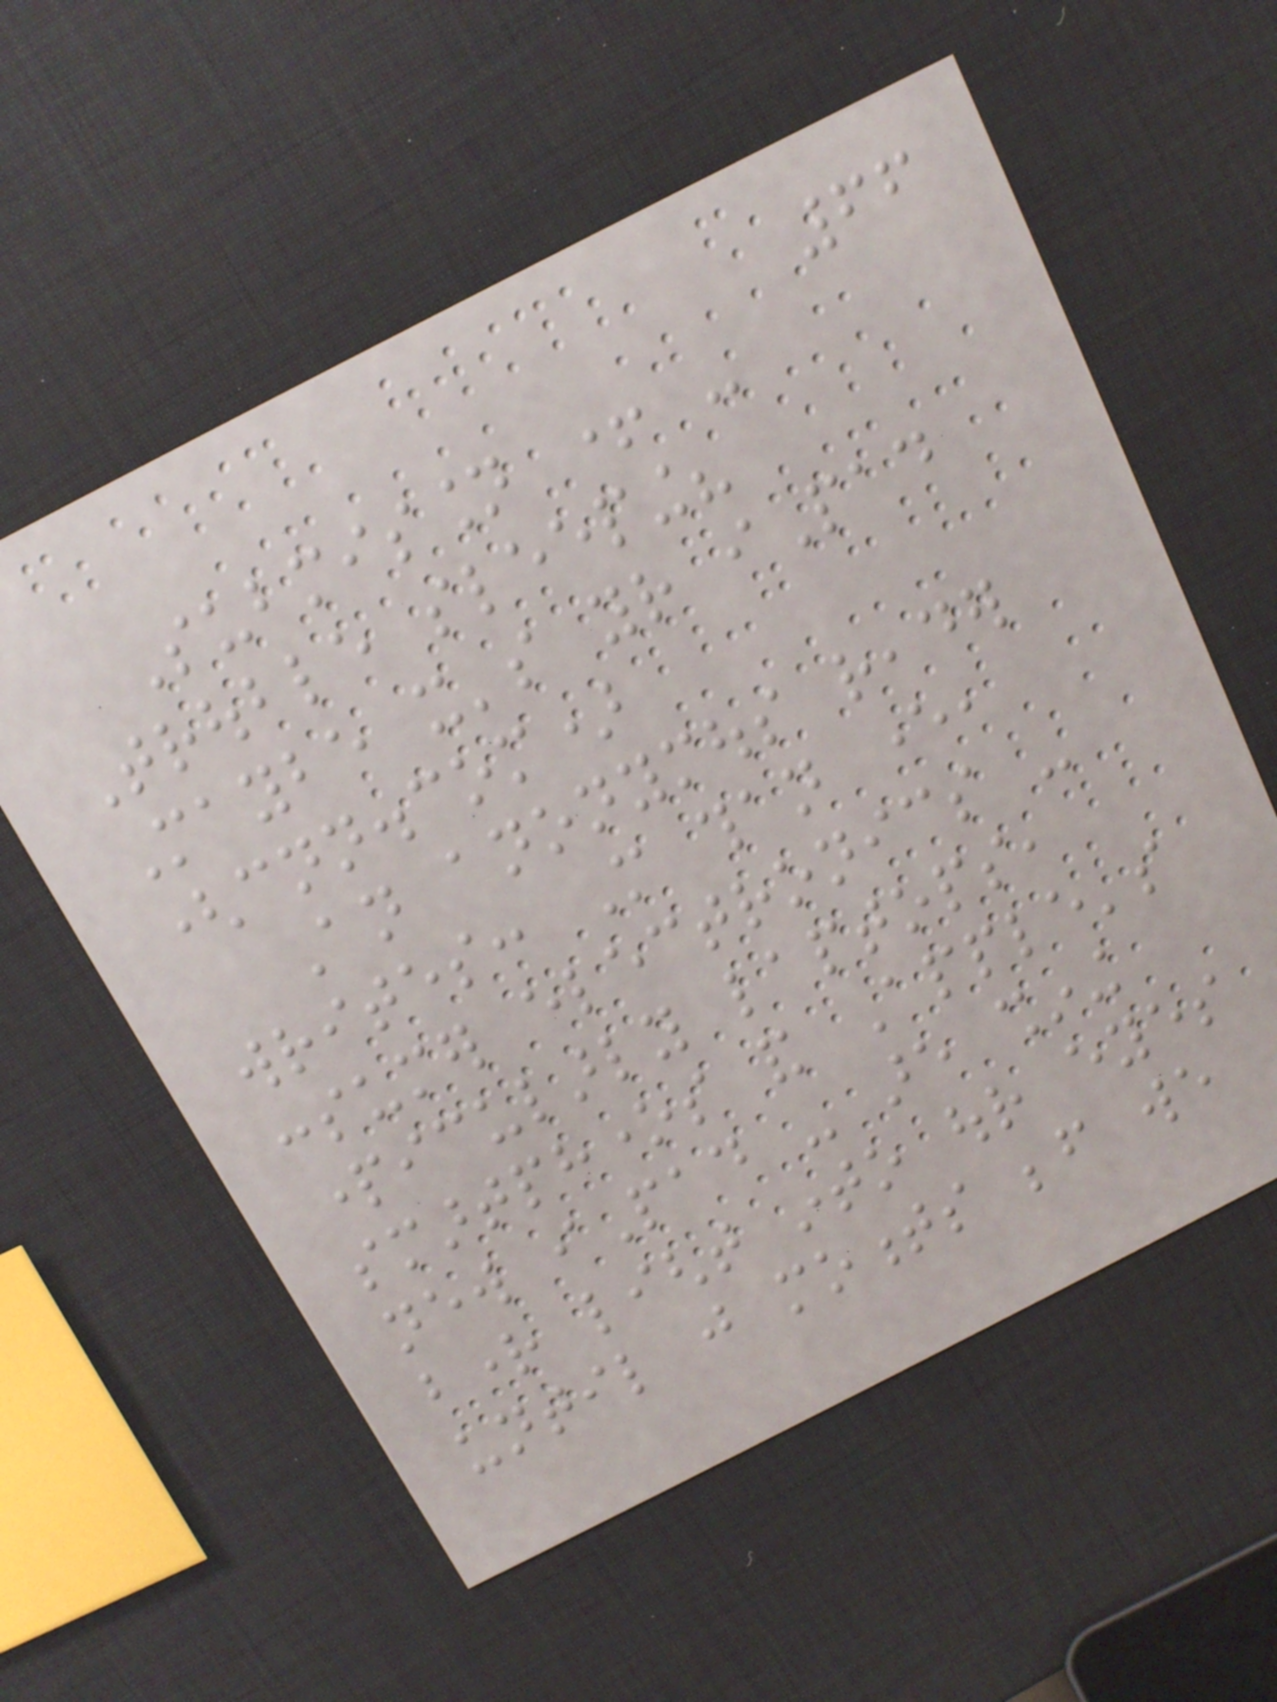66
Submission + -
Trouble sleeping?
Maybe it's your iPad
(cnn.com)
An anonymous reader
writes: More than ever,
consumer electronics -
particularly laptops,
smartphones and Apple's
new iPad - are shining
bright light into our eyes
until just moments before we
